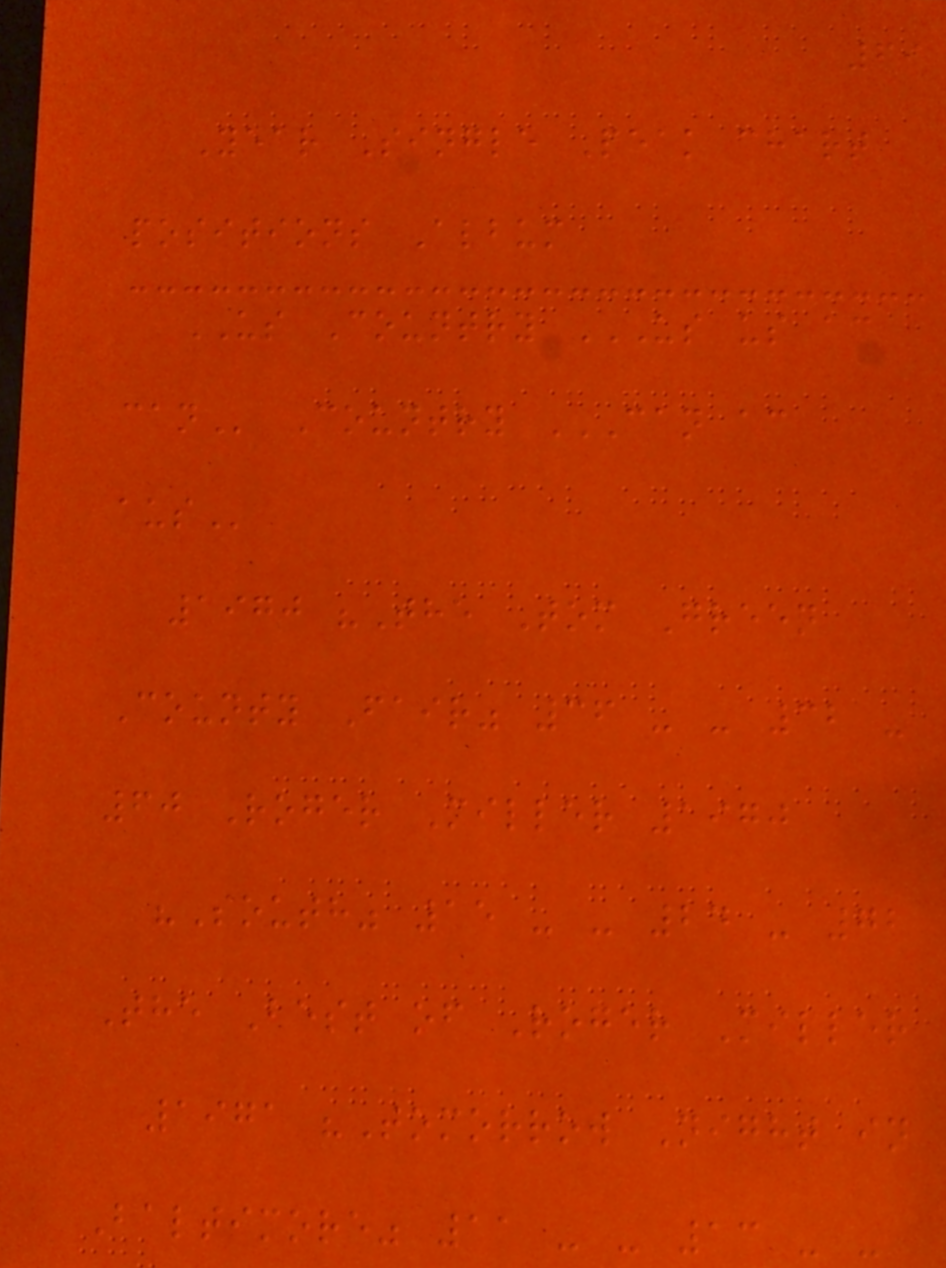69
Year Single Peak chart
positions Album
US Country US US AC
CAN Country CAN AC
AUS
1970 "The Tom Green
County Fair" 36 - - 32 -
60 Roger Miller 1970
"South" 15 - - 24 - 72
The Best of Roger Miller
1971 "Tomorrow Night in
Baltimore" 11 - - 13 - -
